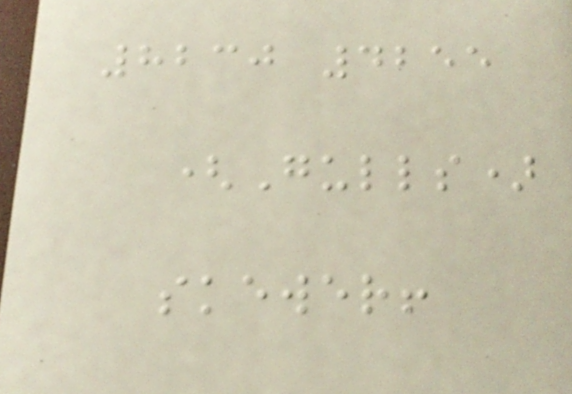8230 4255
(Gulls)
skewer!
